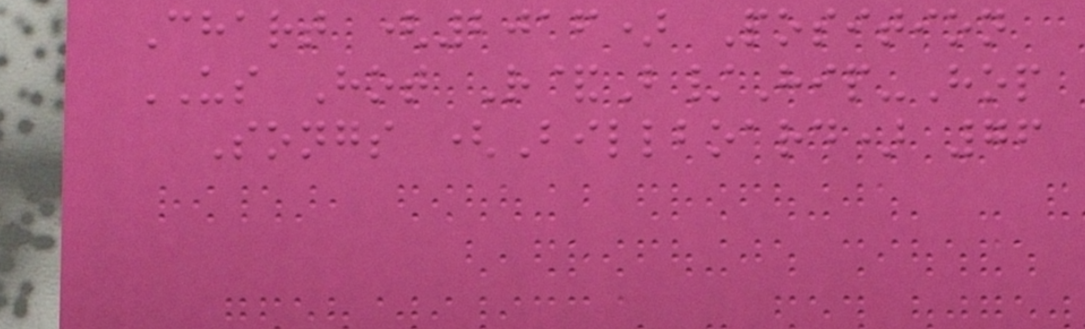Chart (2016) Position
US Hot R&B/Hip-Hop
Songs (Billboard) 76
